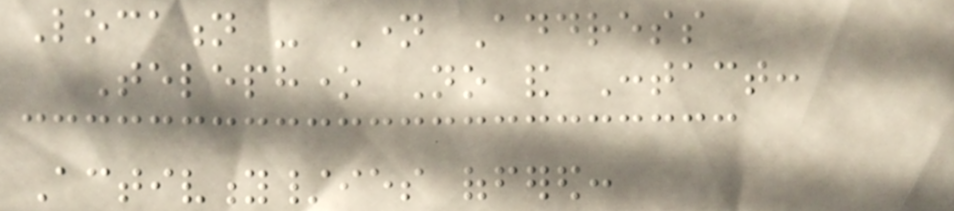Location - Name Address
Telephone No and Contact:
Activity/ies offered:
